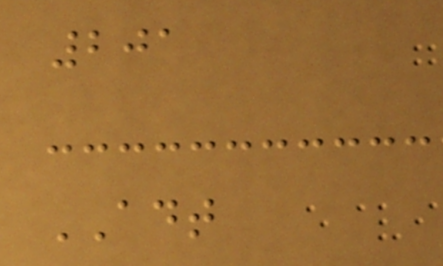201
ADT
